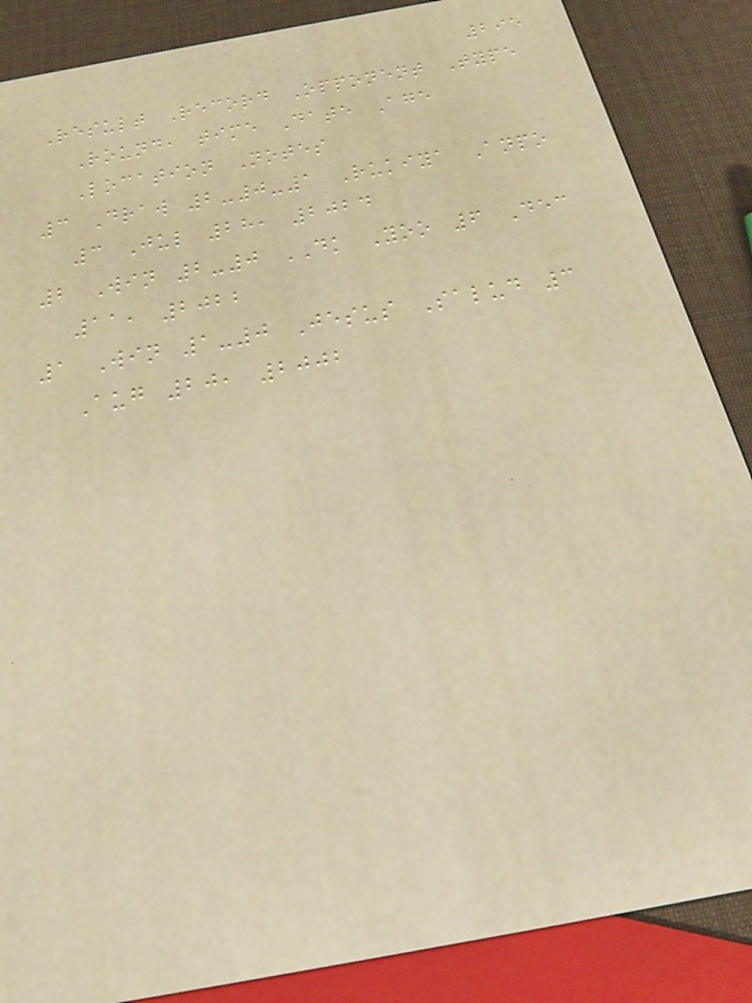295
Result Record Opponent Type
Round, time Date Age
Location Notes
3 Draw 2-0-1 Rukiya Anpo
3 Jul 28, 2024
2 Win 2-0 DK Yoo 6 Dec
11, 2022
1 Win 1-0 Jesus Salud 3
Aug 20, 2002
